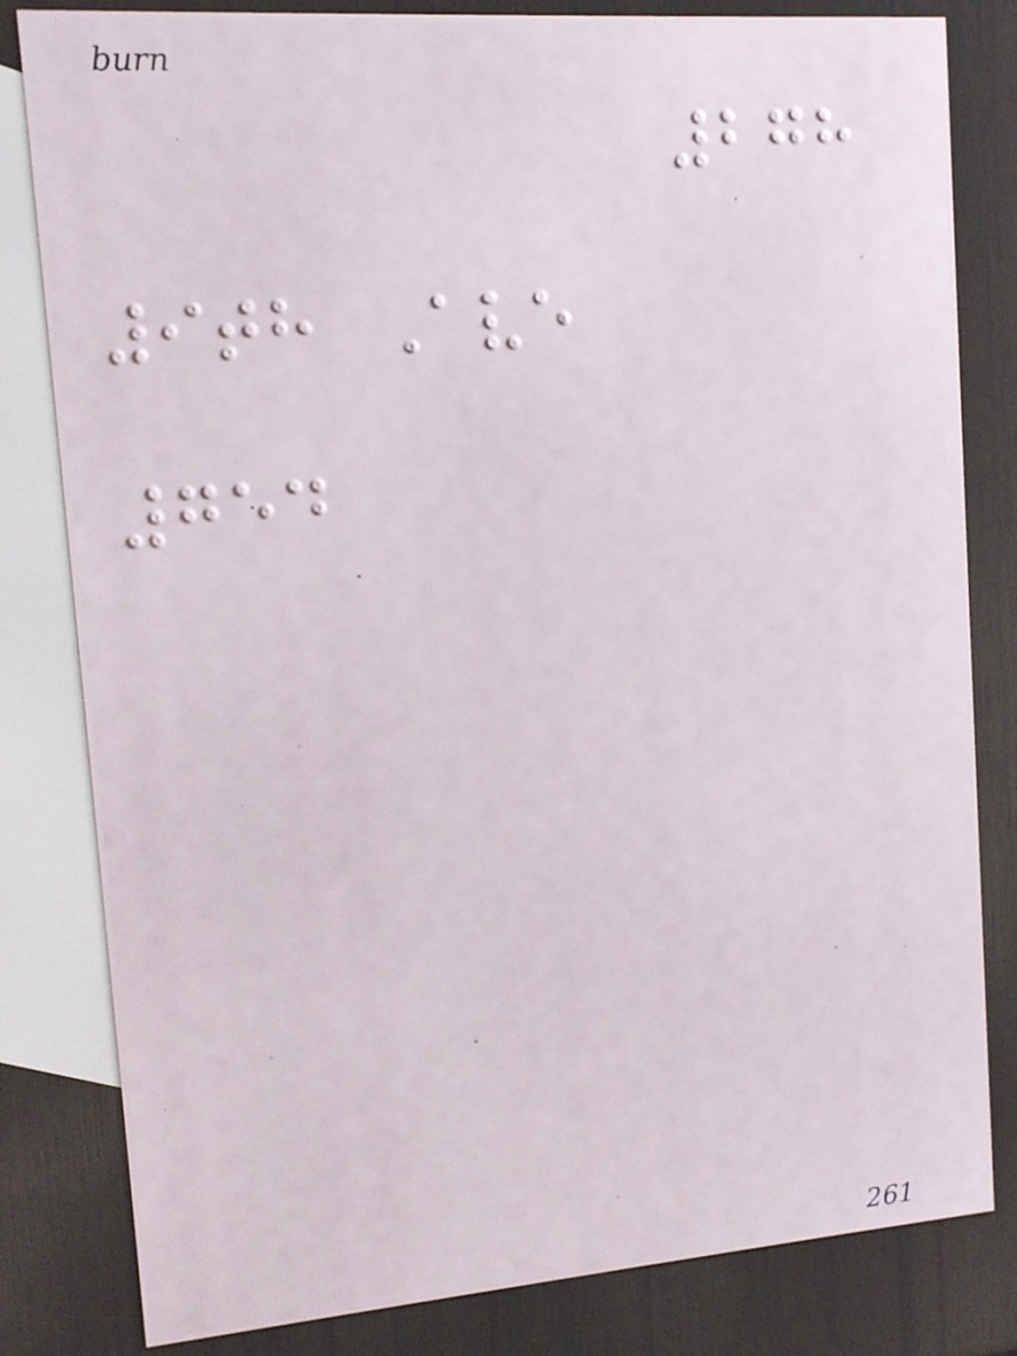278
9th Ave
754
